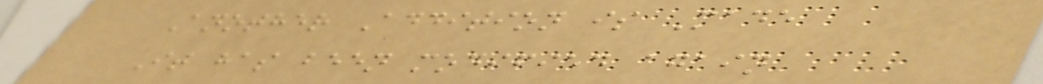Another Addition is Made
It has been modified again
